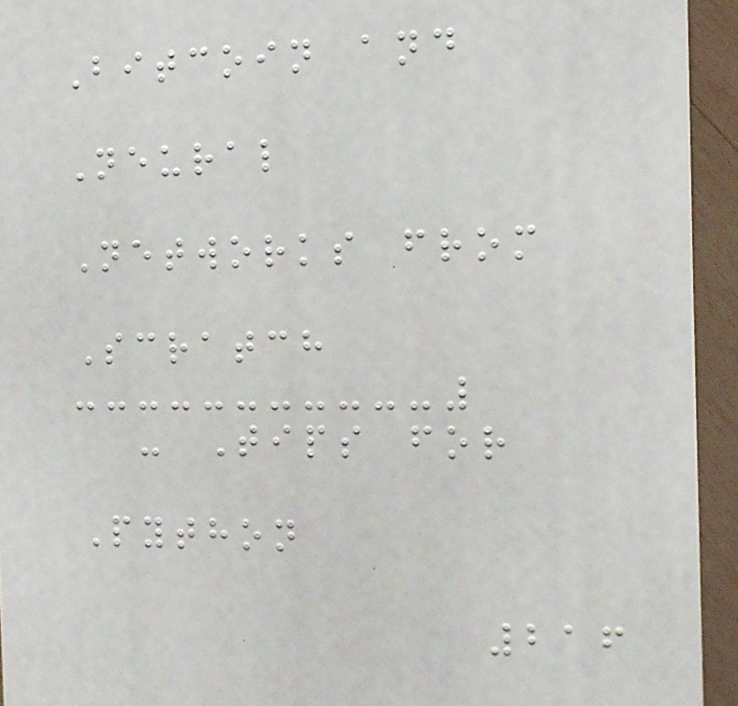Bitcoin and
Neural
Networks from
Scratch
- Tips for
Python
216
